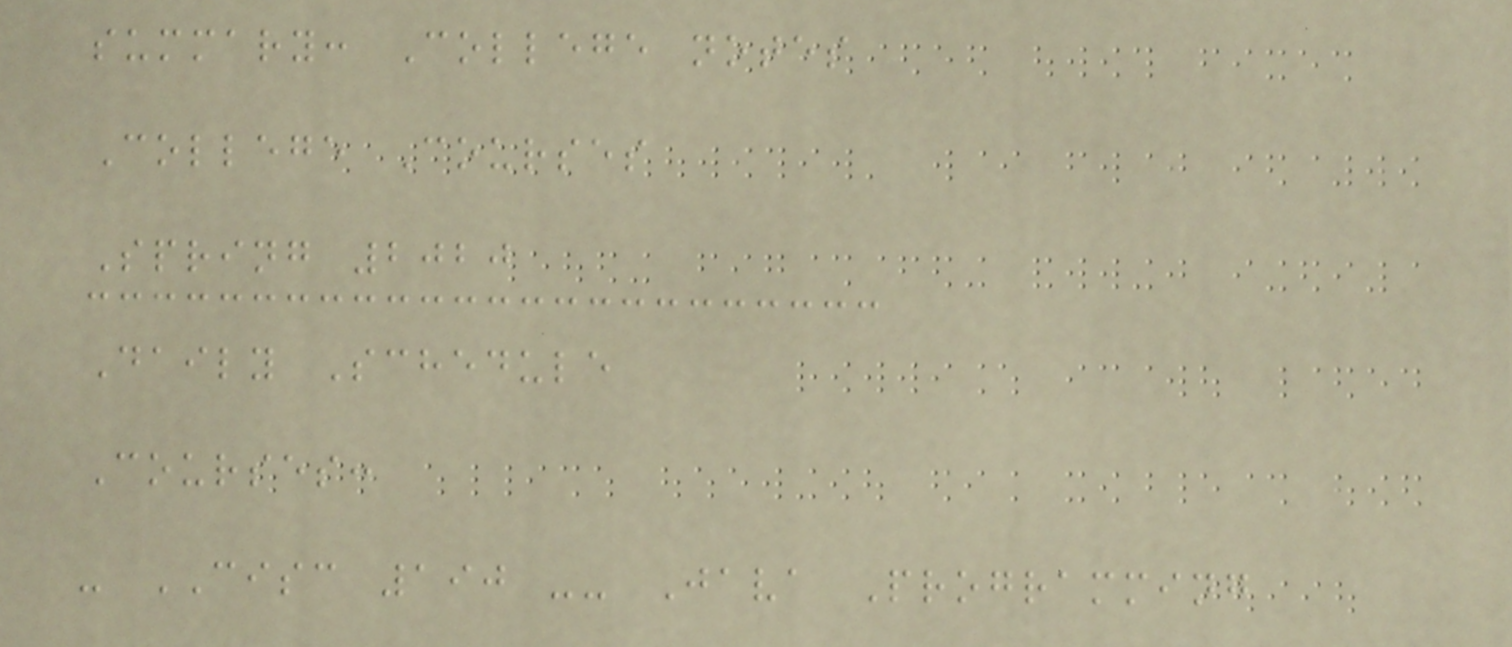summary: College notes
College Courses
Spring 2020
Daily Schedule
Courses:
- CISC 190 -- Java Programming
